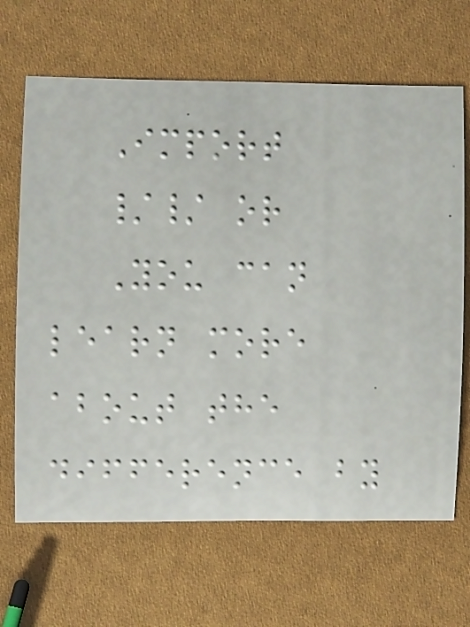Import
// or
You can
learn more
about the
difference by
